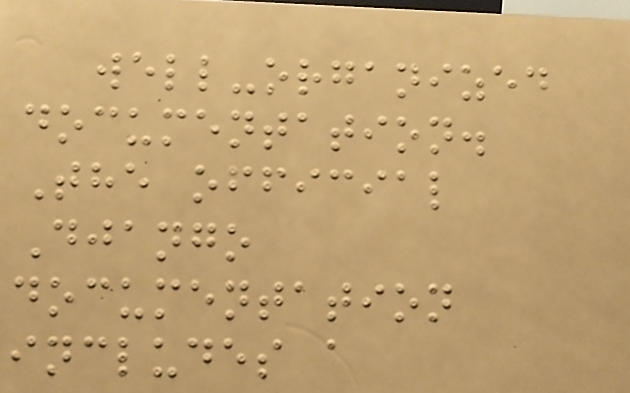well-organized
documentation.
The official
Django
documentation
includes a
